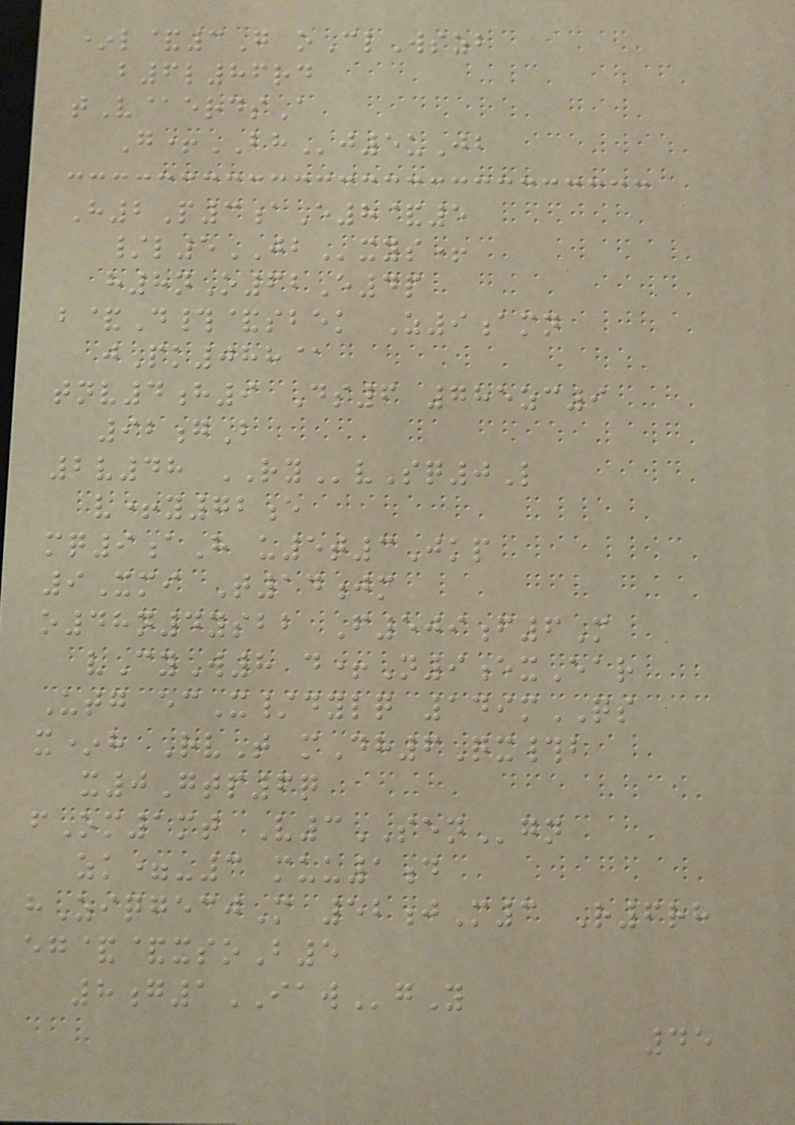*l&3G oClWszb
b6l86rd
tV@erdsA
G+BHj5uJb
H2P3aE8&5
/l5JBxys+
h8nO62E4p
b&D#&sbek Z9amn
jPk088@
tnv4h9 Ds6 785zc9
92gB
2v48 RYvSq0L
v+y72e
mq9aH u5t3Jkp
9Xmi T14jm
o48n4ysbb F509f6M
vCyW8 d+N9exEar
Utg ecX/dylq 149mQS
x*h RvT mDh6Qx#b
x0Gtp6q
fOm1mt V3SENgn
zk=-3 muu1d
hZiqgecjM 52jM3 R6rh
eg&&xsoB5
8g1IAWgY
45
